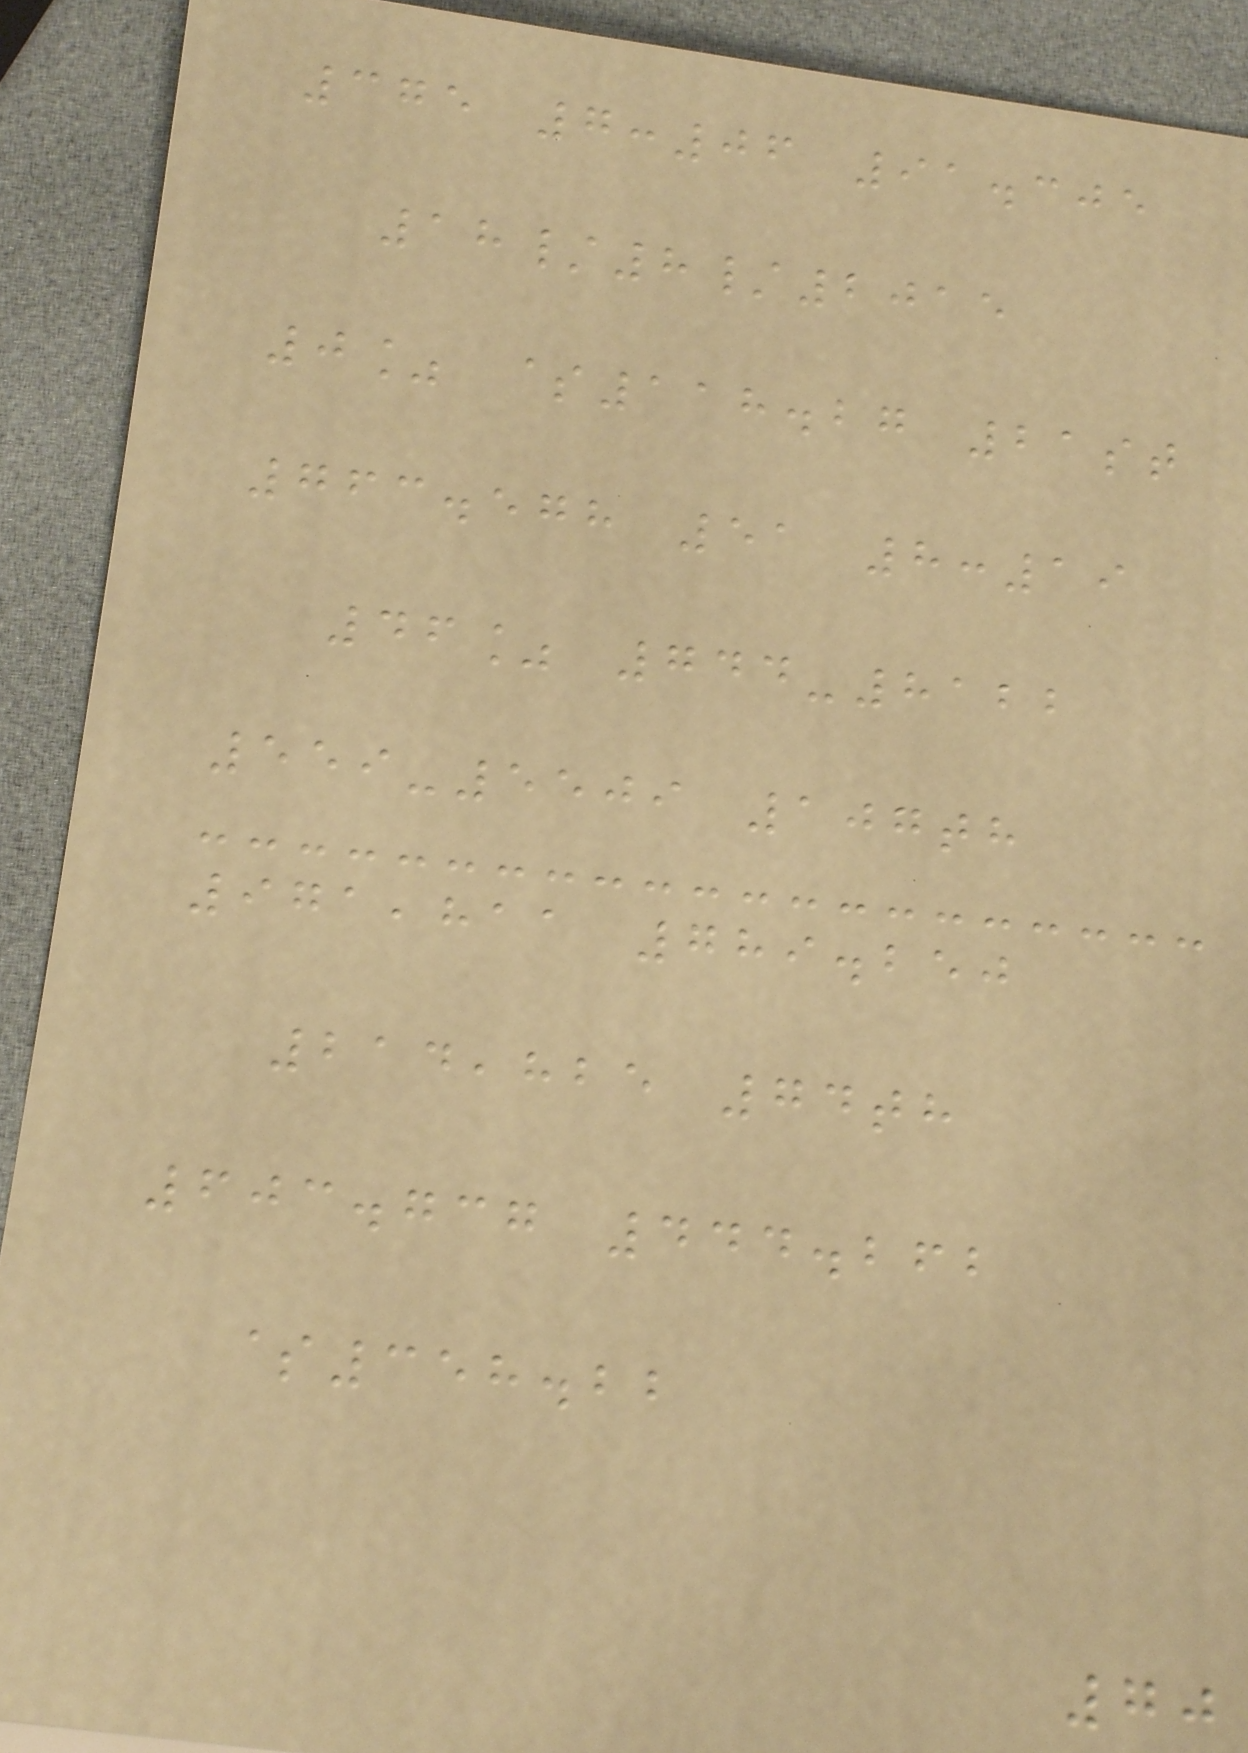375 7:06 91.305
18/8/2015
0% $118.27 21st
763.578 51 8:19
46% 744-8122
559-5509 107th
971,811 789.250
214,825 74th
603.737 444.262
$358.22
70
